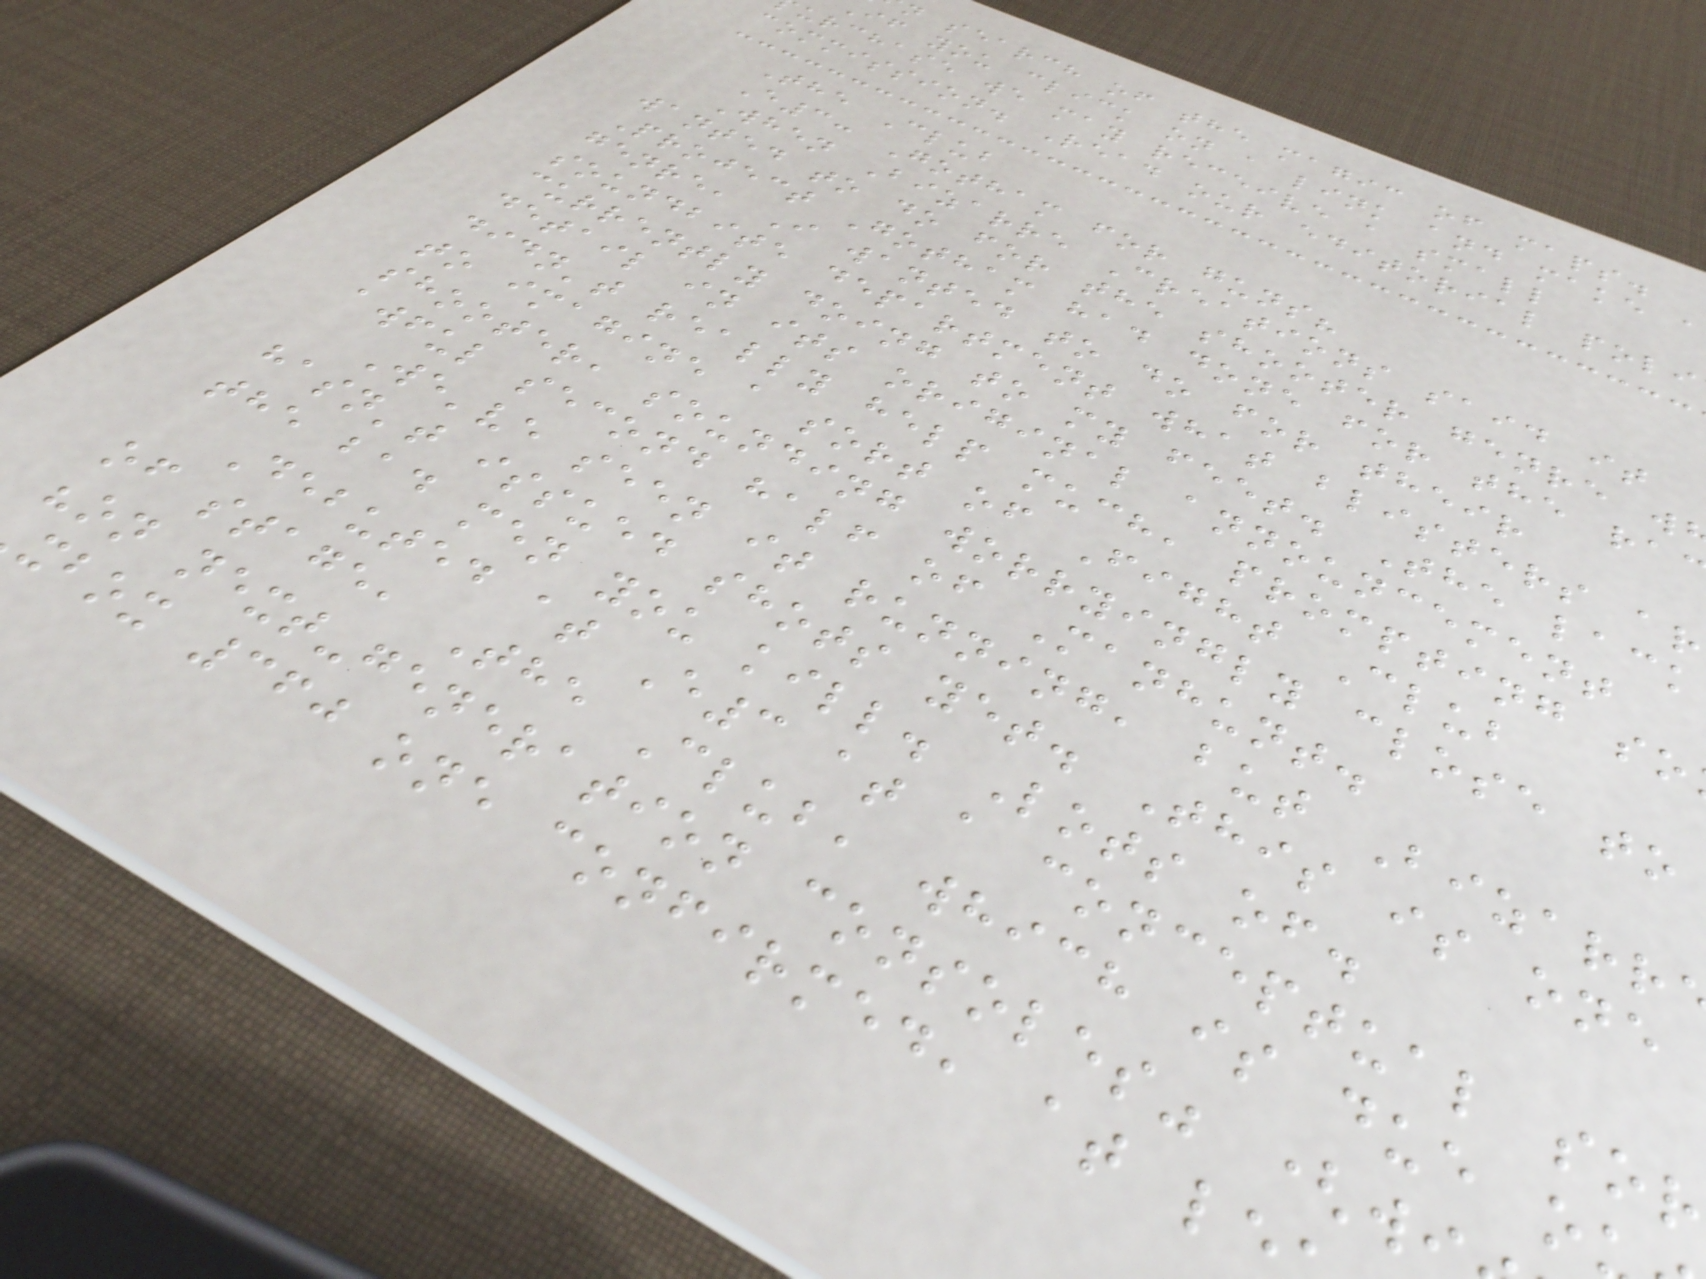n search of the magic of maps.
if you click on a link and make a
urchase we may receive a small
commission. Read our editorial poli
The Club
E3: Gotham for guns?
When Bizarre Creations said it
wanted to do for the shooter genre w
Project Gotham had done for the ra
genre, I wanted to do for their
soundbite department what blisters ar
currently doing to my feet. The lack
detail in its original announcement
didn't really help much, prompting so
to imagine a sort of Fight Club
shooter, sounding worryingly close to
awful second half of Manhunt.
We've seen it running, but Bizarr
hasn't issued shots yet. This is one
the bad men you kill. Lots of.
Debuted at E3 at a conceptual sor
of stage, The Club, which is due o
"on next-generation consoles" (w
xbox 360 one confirmed, at le
